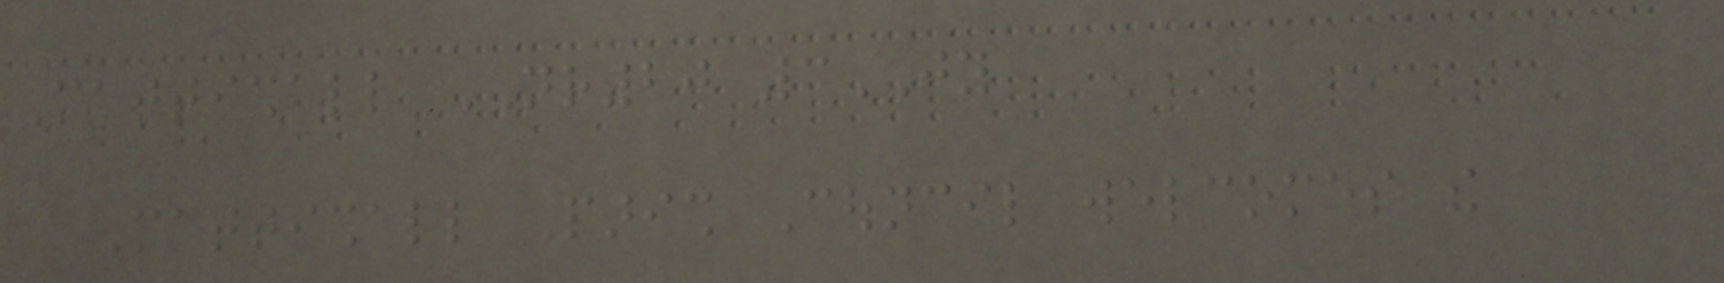Mattishall NR20 3JY
Mattishall Parish Council welcomes the
